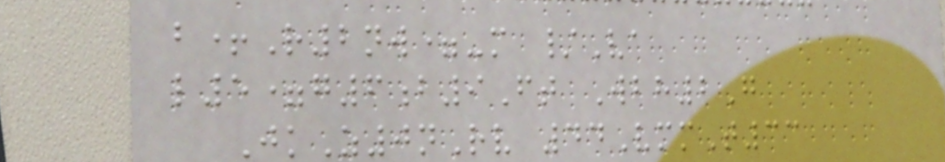b+R2nw=-m /Va
l5=g6b9Ft Wbh2G
JkZ0nRv 44VmmT33
